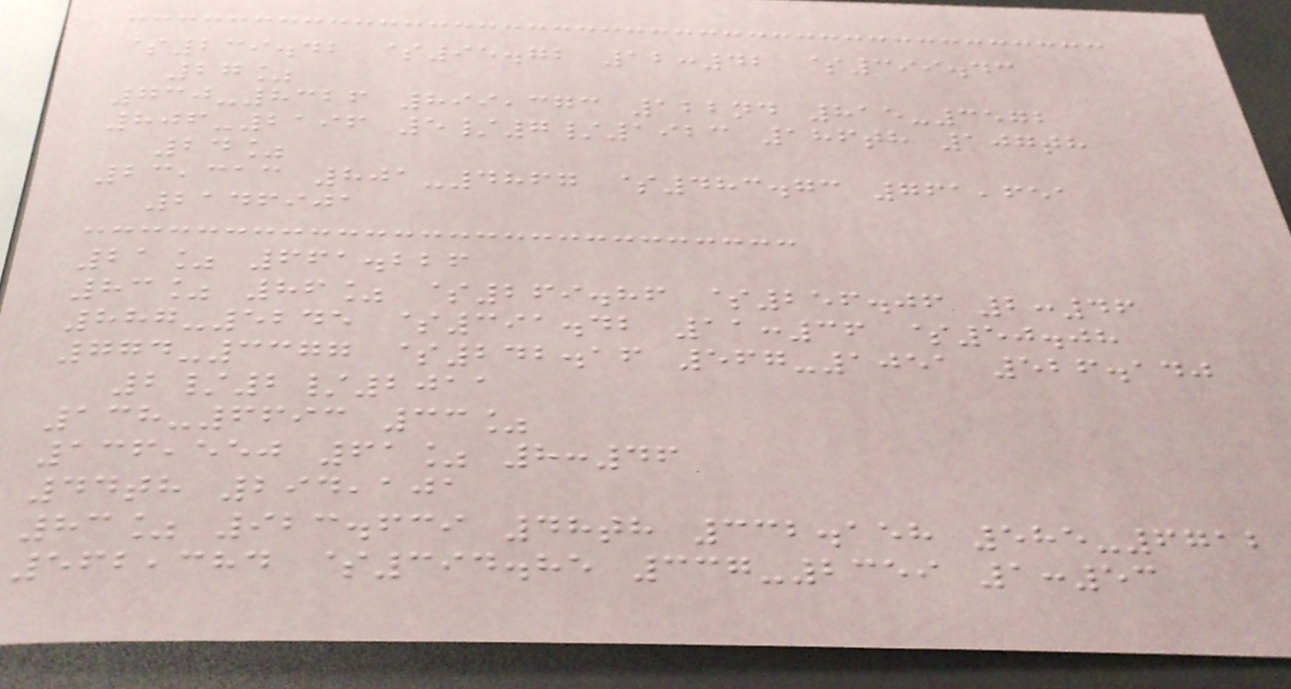$239.42 $95.72 12:42 $399.43
27%
730-8326 899,373 122nd 815-3572
806-2196 5/7/1923 186th 107th
24%
23,313 801-4867 $483.73 761,651
2146901
21% 661.226
83% 86% $269.86 $256.06 2:46
887-5245 $391.42 11:36 $50.08
774-3377 $242.16 567-1051 526.140
2/2/2011
138-6693 33%
136,550 61% 8:46
44th 294,101
83% 923.639 48th 332.158 585-6712
562,384 $394.85 337-2359 1:53
